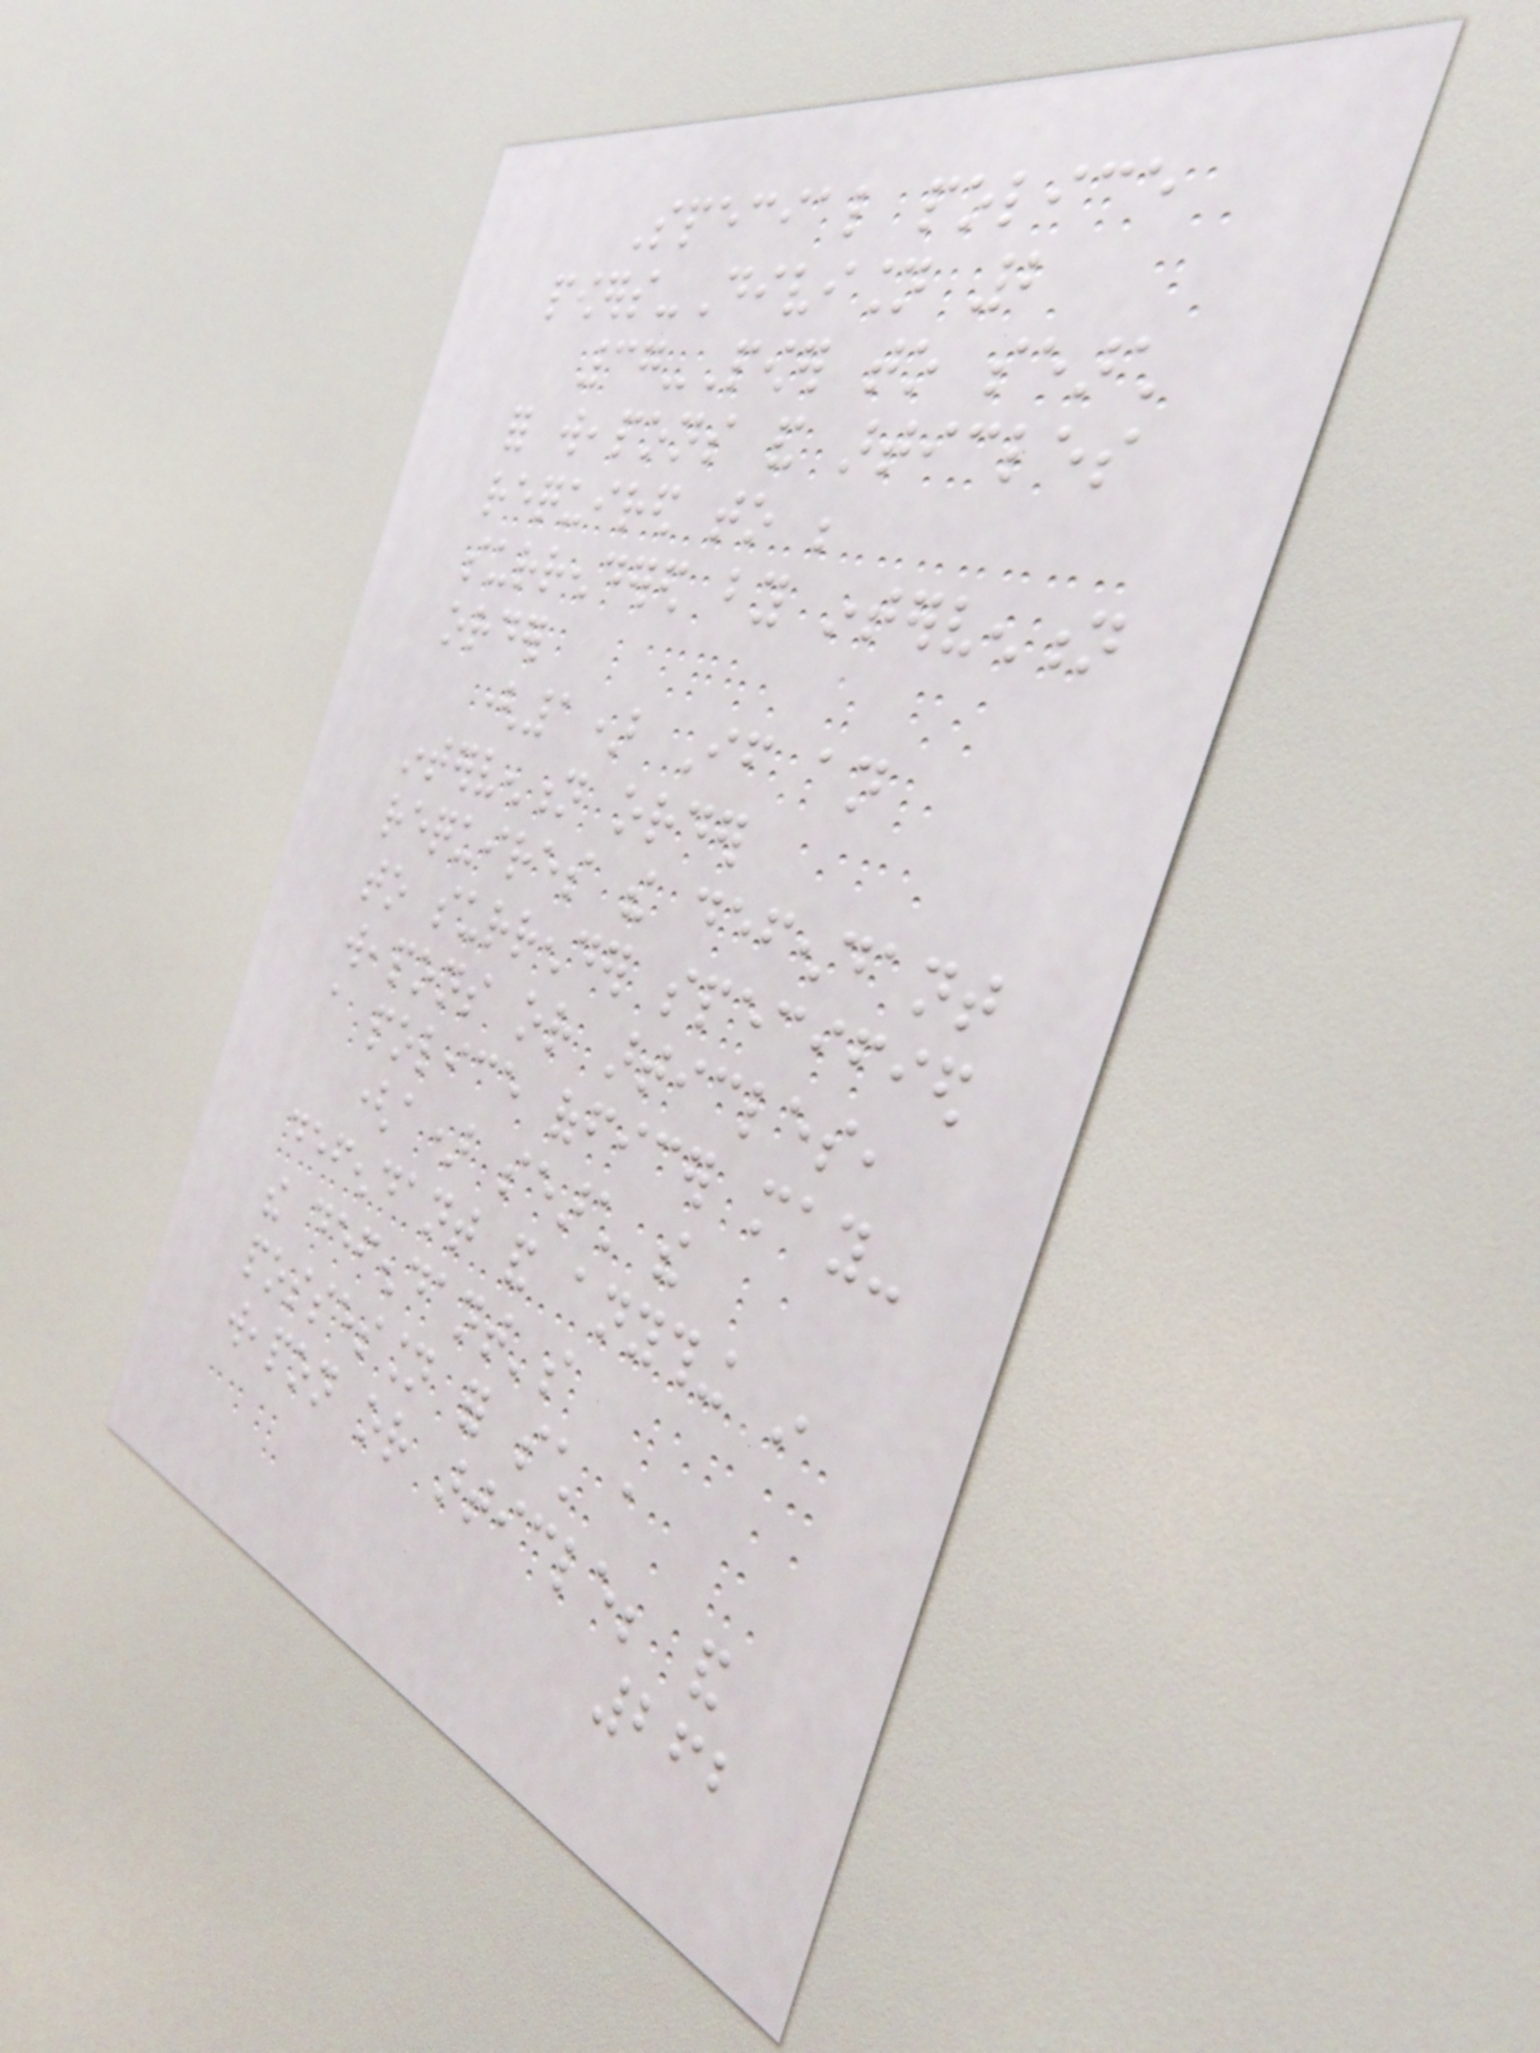Special police
powers-Division 2
37-Power to search
for weapons and articles
required to be
surrendered by intervention
order
(1) If an
intervention order
requires the defendant
to surrender specified
weapons or articles,
a police officer may-
(a) search the
defendant and anything in
the defendant's
possession for such a
weapon or article; and
262
